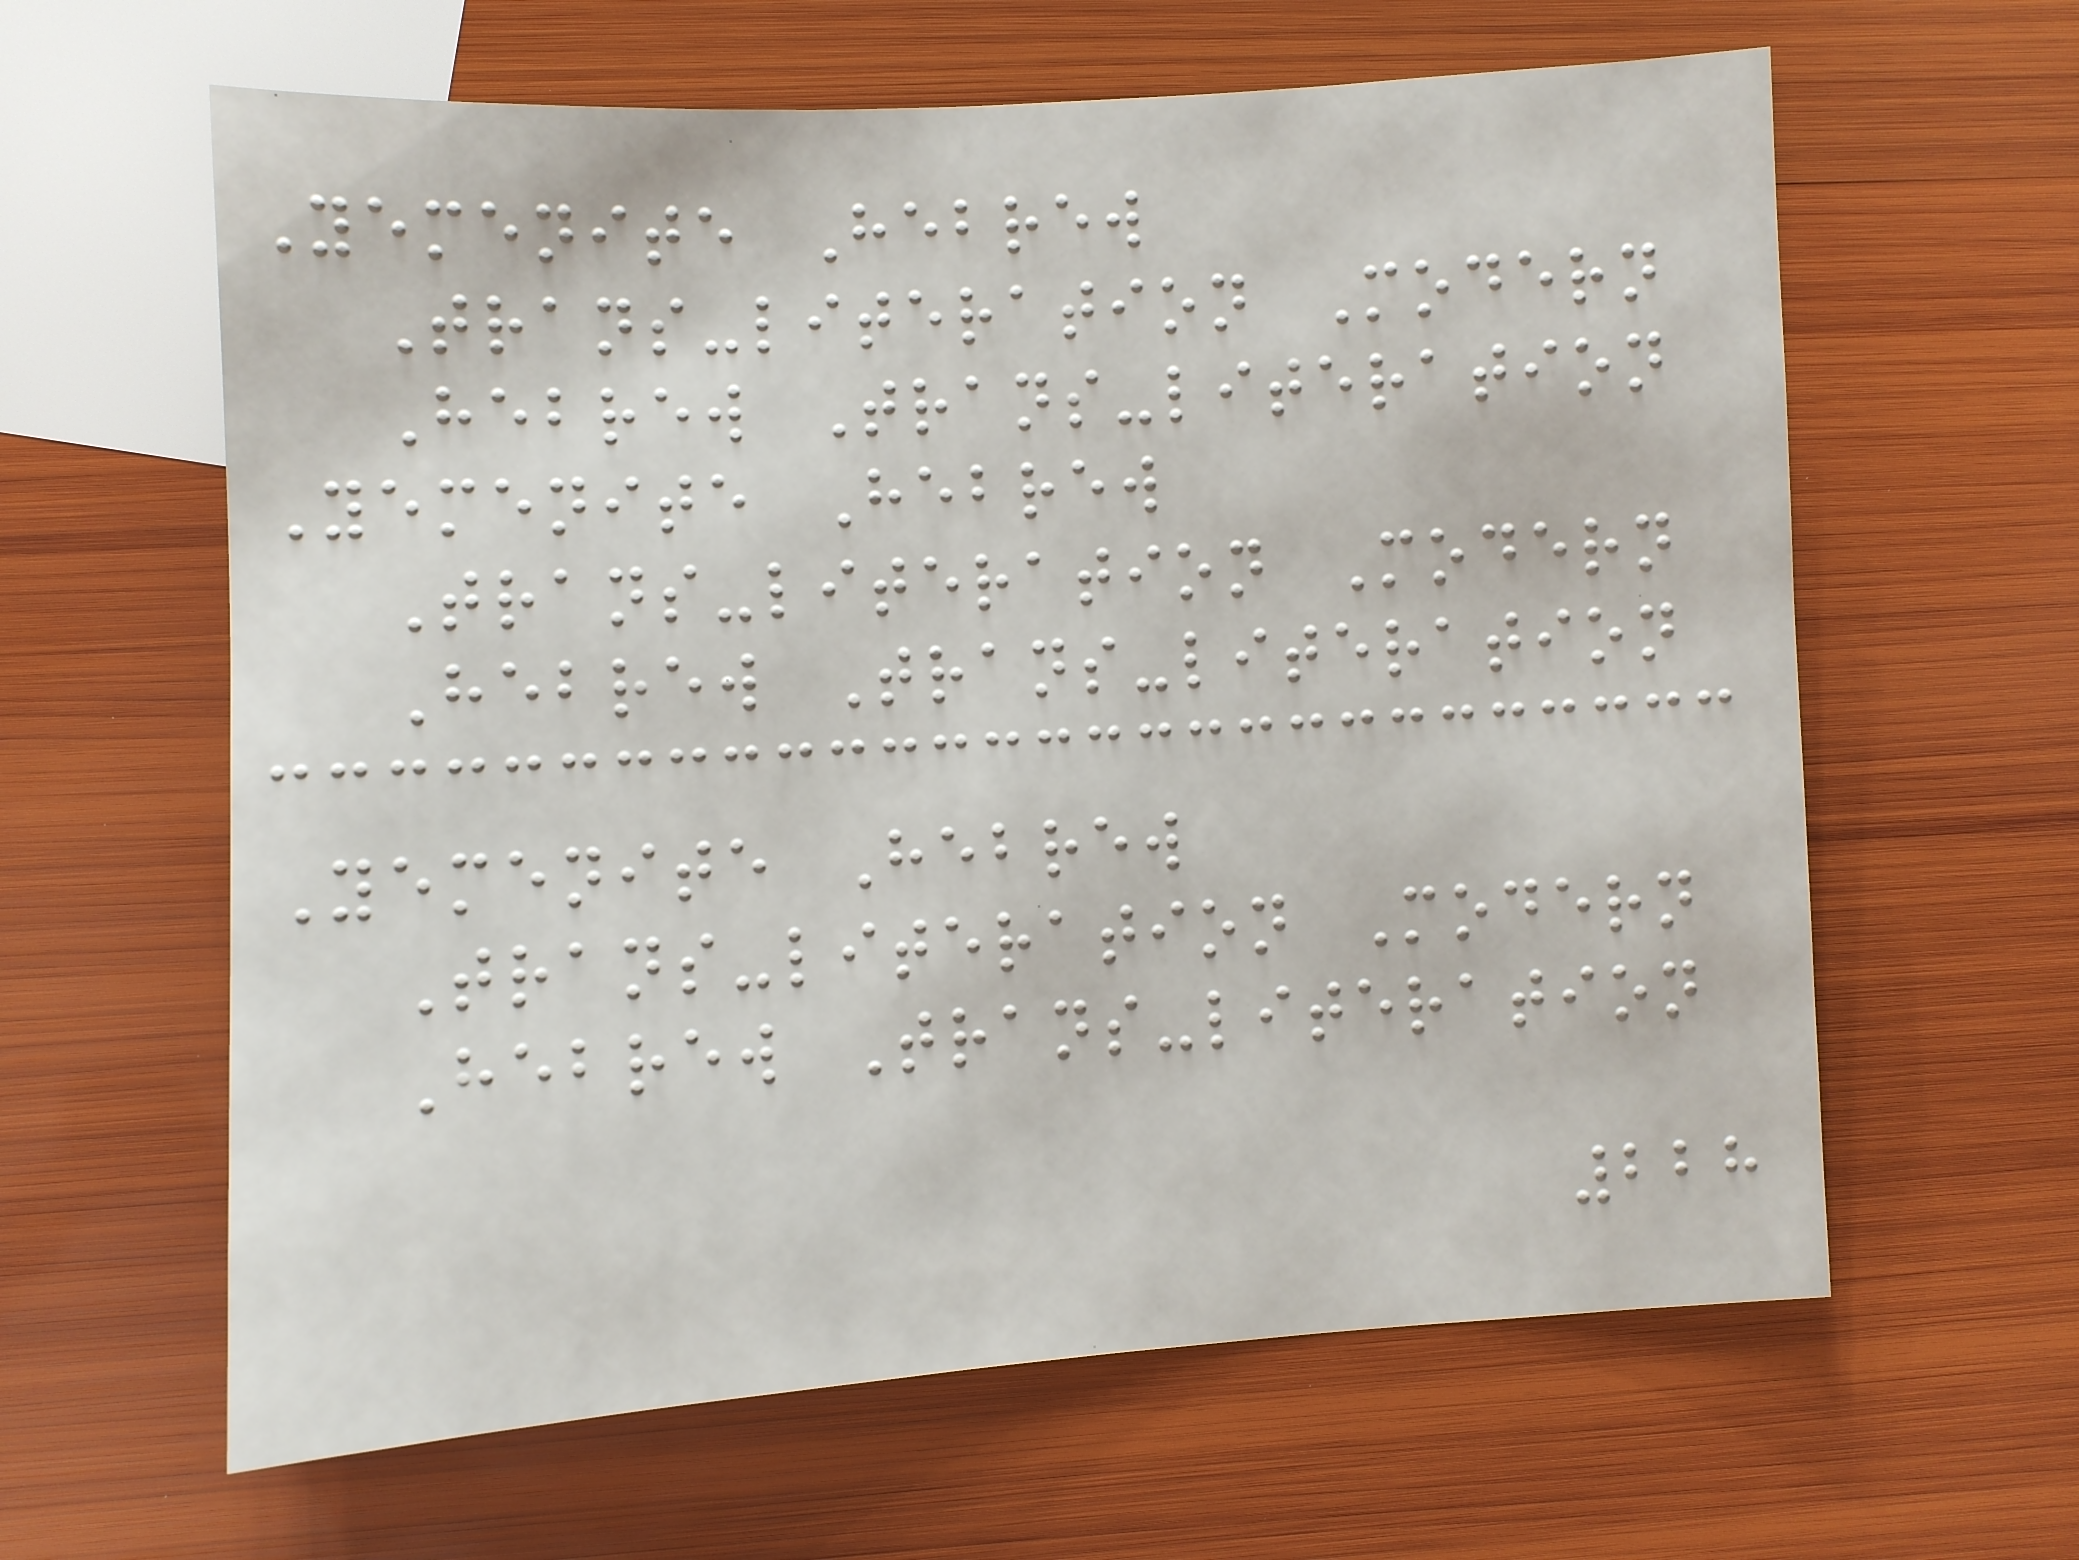Yemenite Hebrew
Trans-literation Modern
Hebrew Trans-literation
Yemenite Hebrew
Trans-literation Modern
Hebrew Trans-literation
Yemenite Hebrew
Trans-literation Modern
Hebrew Trans-literation
228
